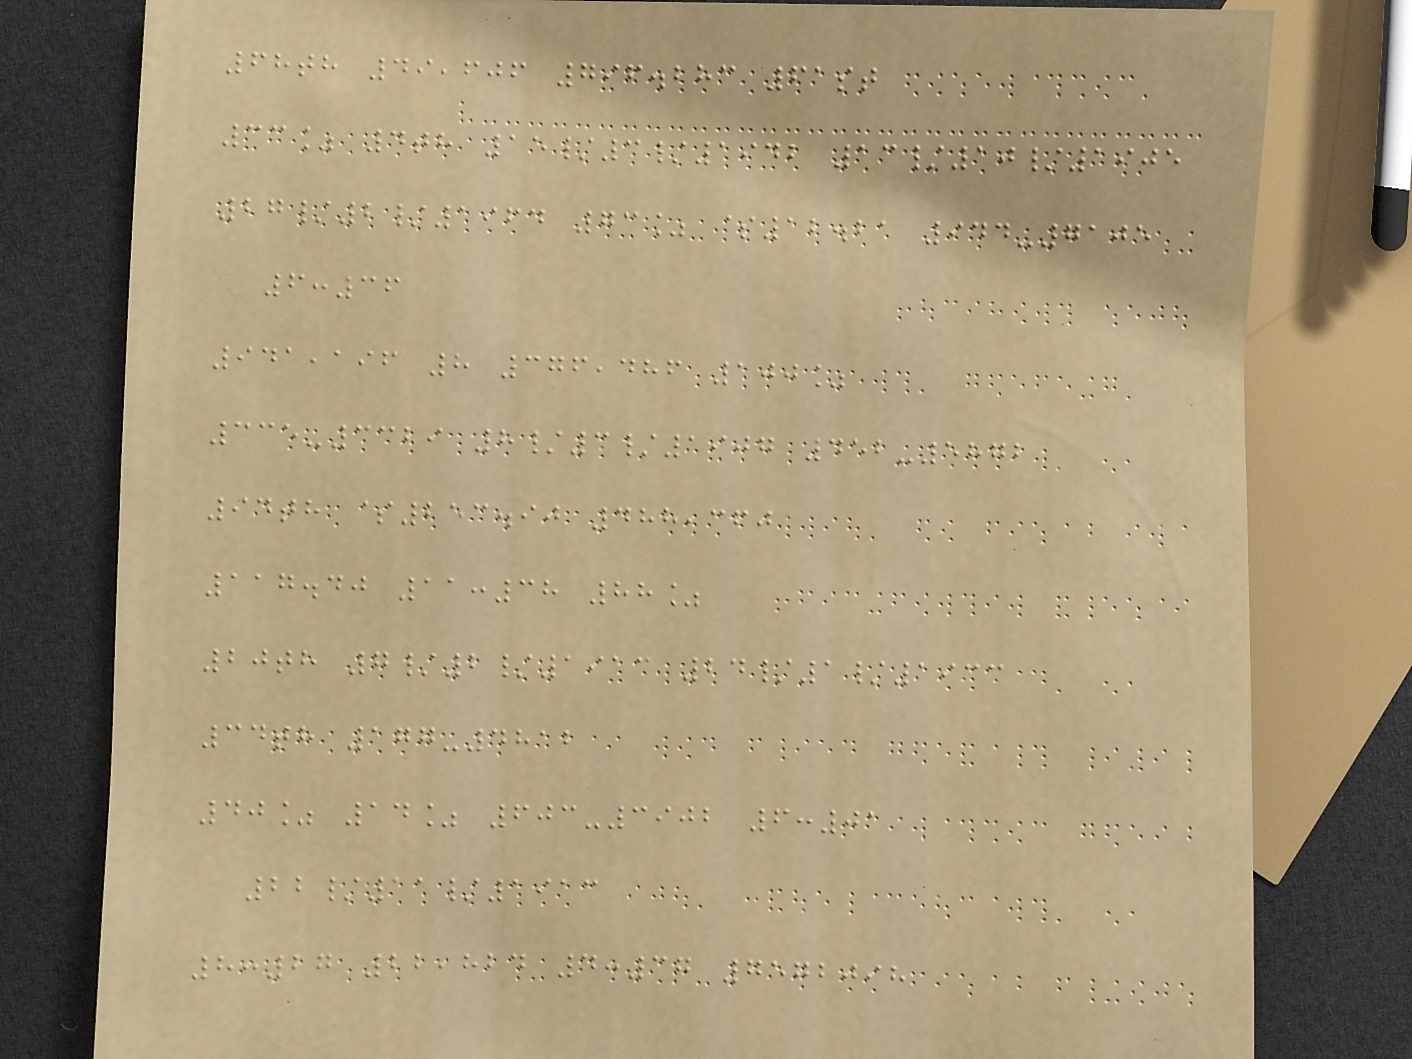68th 49,606 796.283 61st
33% 4th 15/3/1942 13/10/1905
27/2/1964 73% $12.21 944-7105
6:36
941,196 8 376,486 100%
335-3329 8/3/1907 452-5872
94th $253.90 488,360
117.40 11:38 88%
20th 7/2/1913 24/1/1933
34th 177-4812
40% 14% 603-3902 6:01
22/11/1913
8:27 22,824 4:37 7572098
